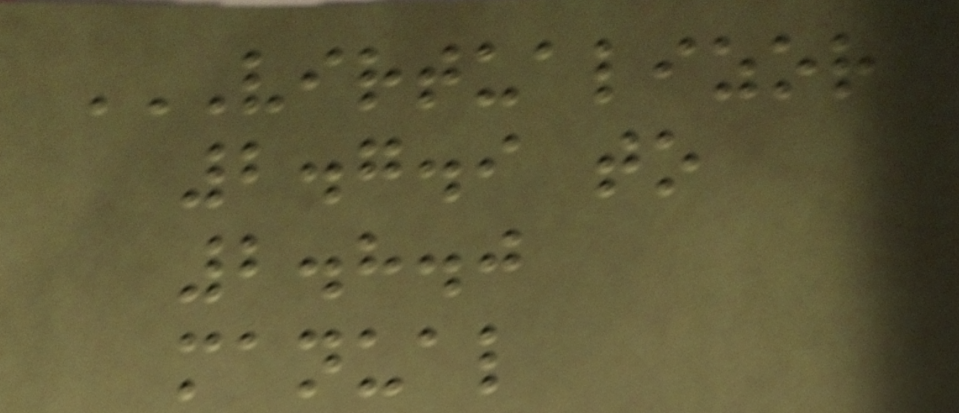VIRTUALIZOR
2.7.9 TO
2.8.0
MANUAL
